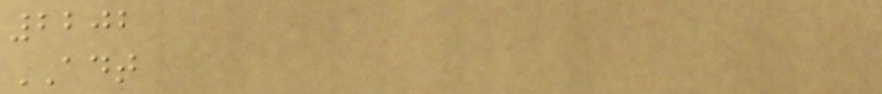2202
ADT
